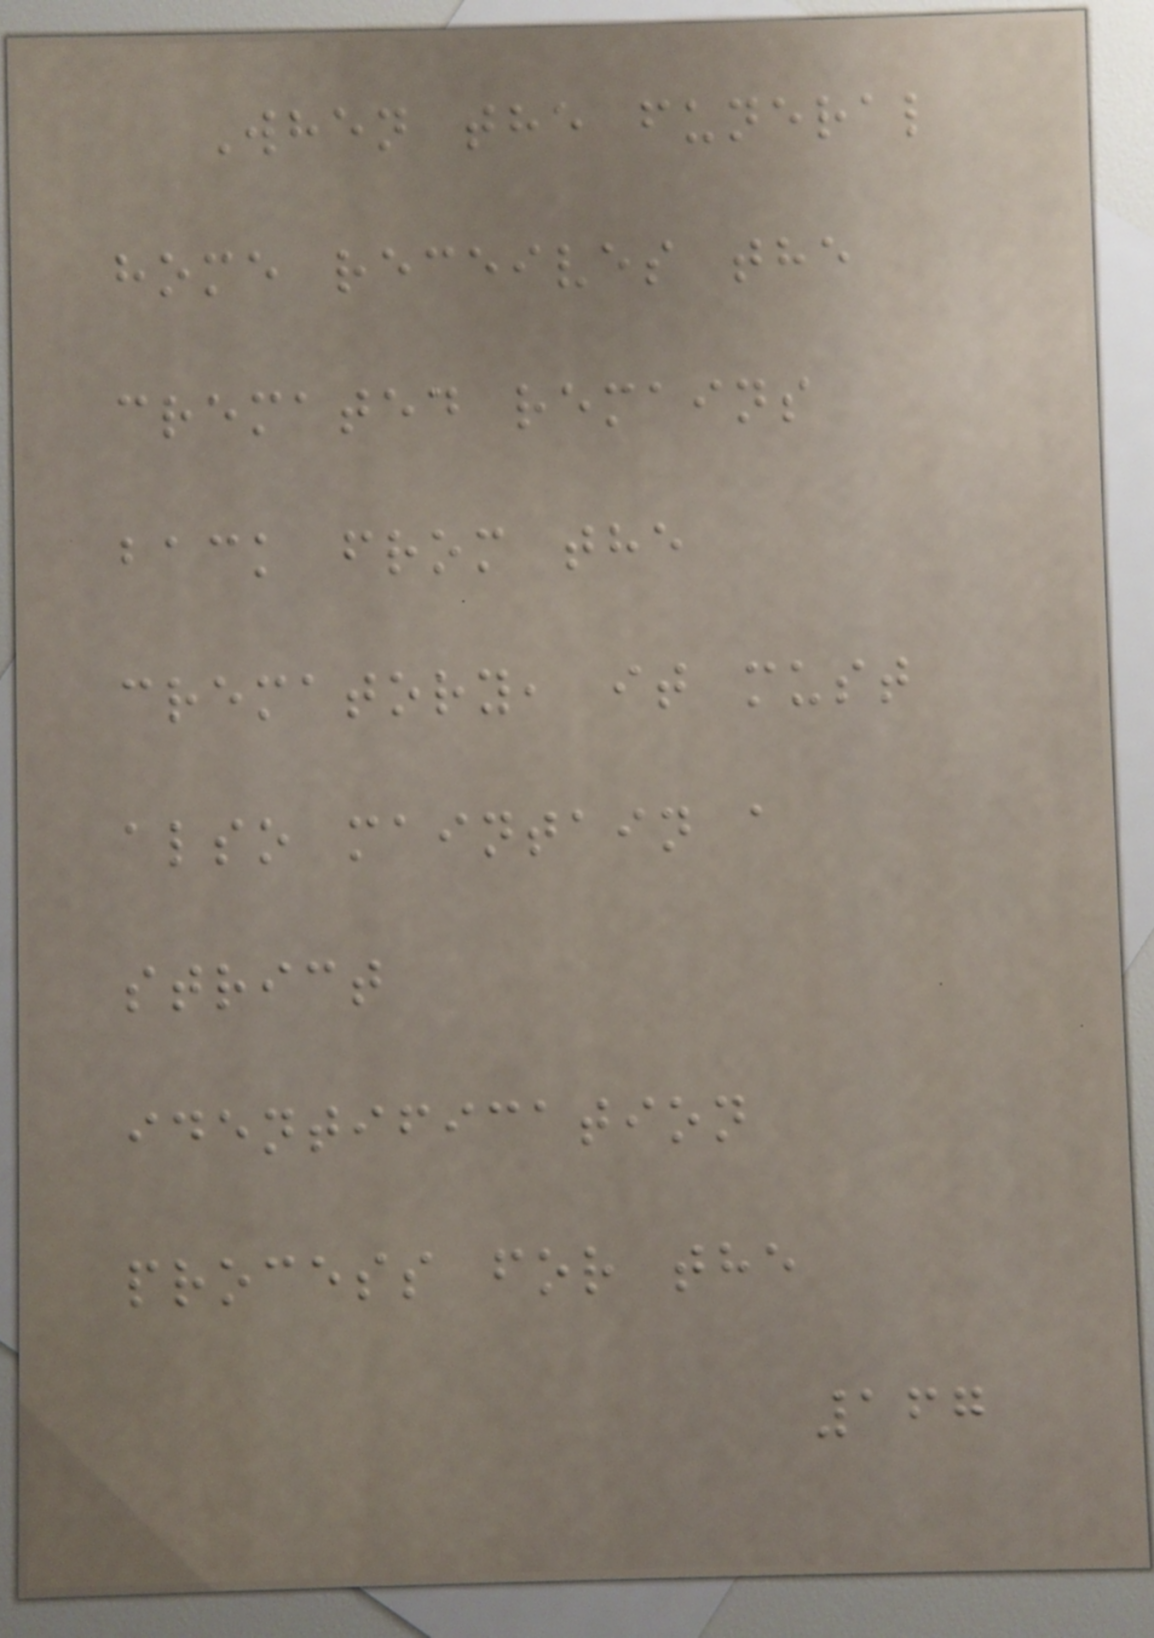When the funeral
home receives the
cremated remains
back from the
crematory, it must
also maintain a
strict
identification
process for the
167
